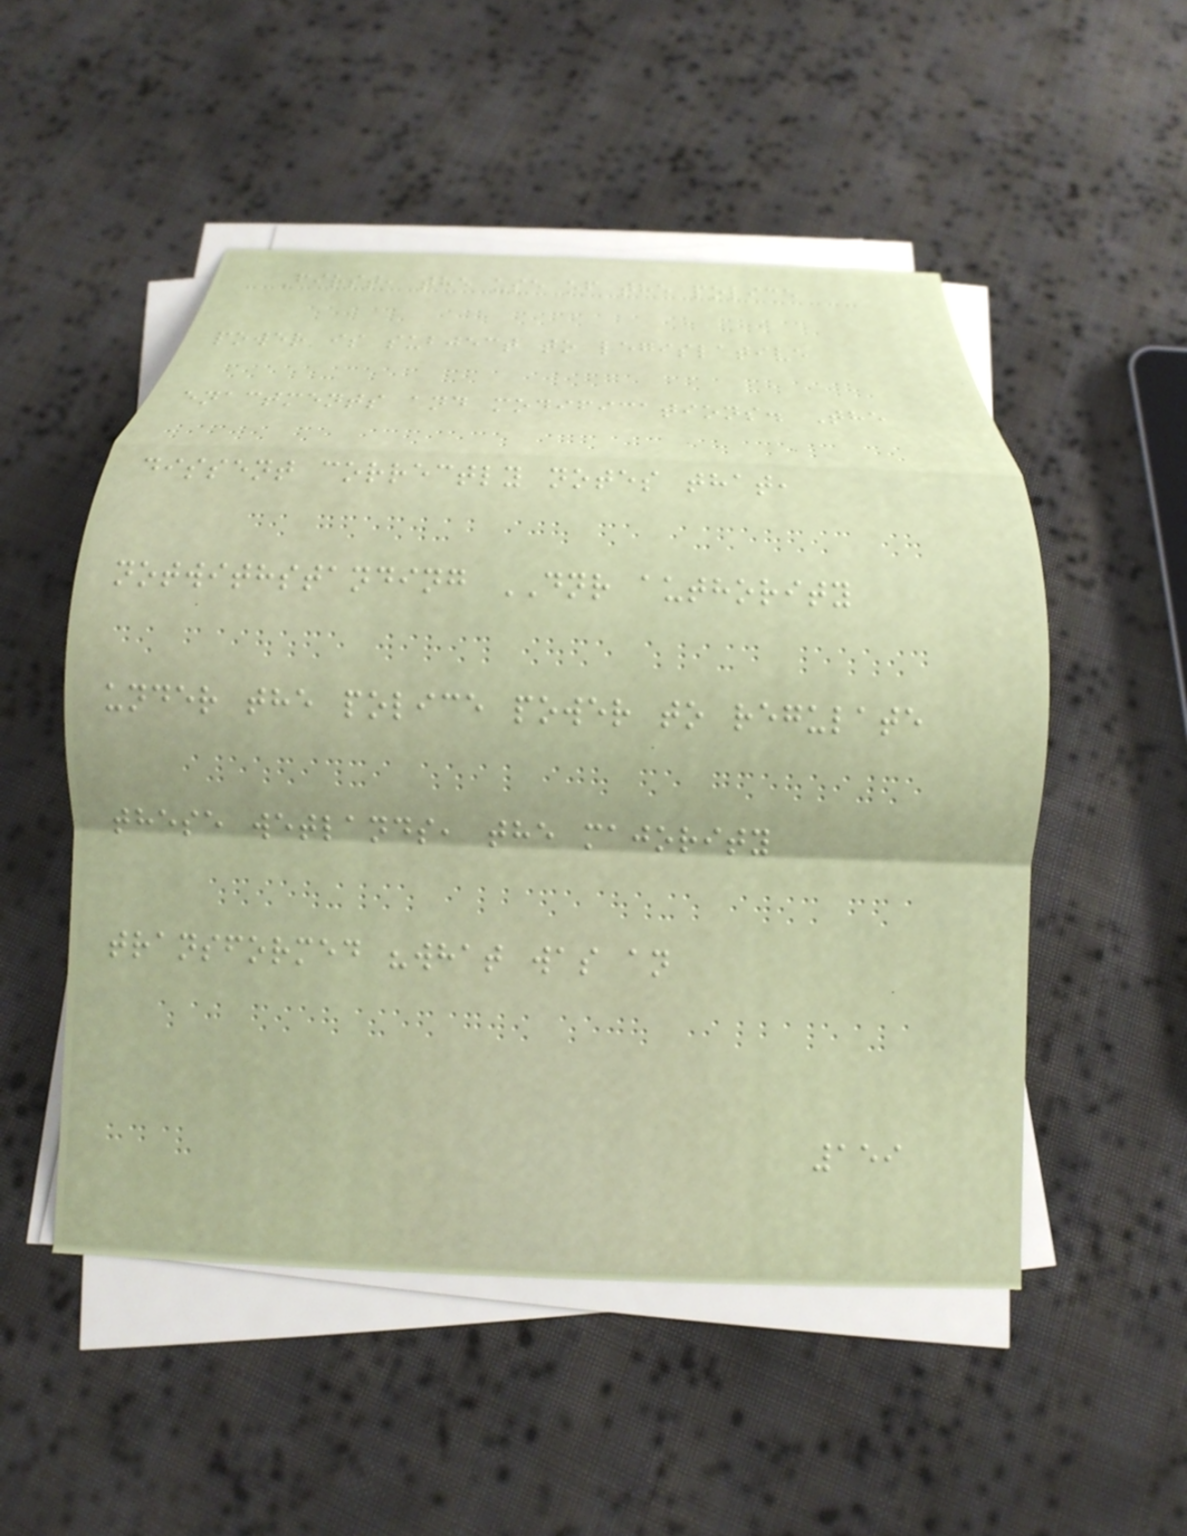First, the use of the police
power is subject to legislative
enactments and modifications. The
dissent correctly notes that,
notwithstanding DNR authority
under the police power to regulate
these wetlands, the majority
transformed "what was an
159
